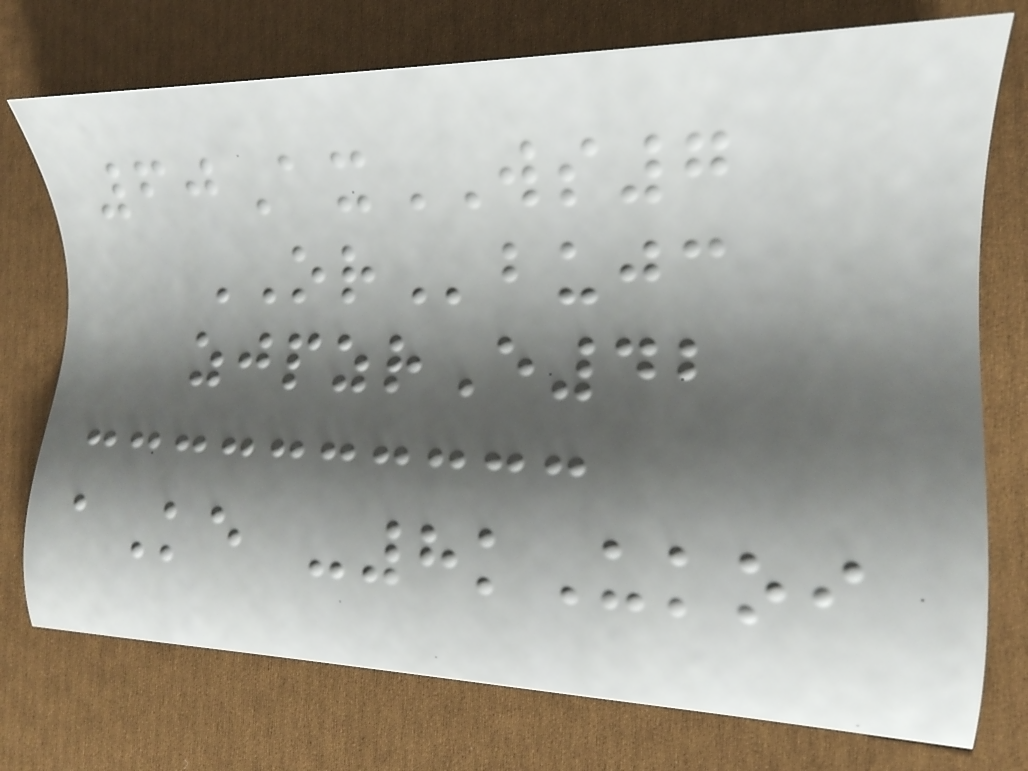60AxWS7
ORbujc
zjpzrE42
aKe -8kUkoi
